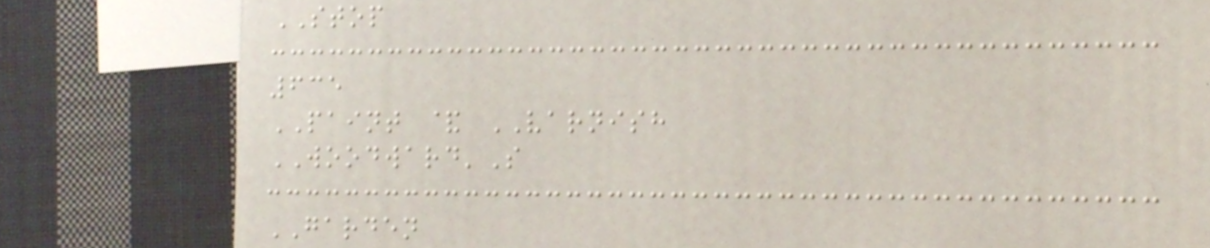STOP
635
PAINT & VARNISH
WOODWARD'S
GARDEN
